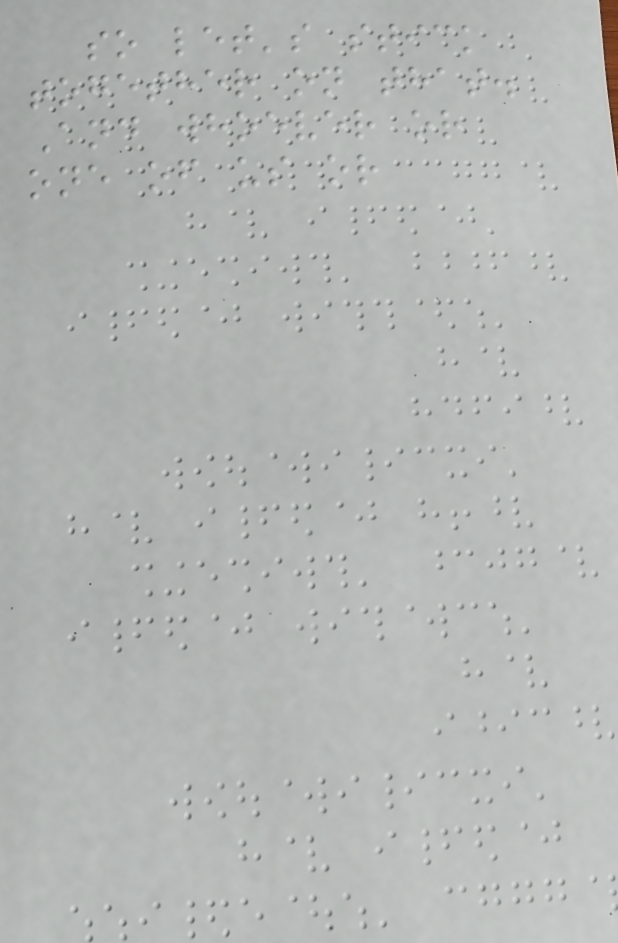so let's stick
together on that.
And whoever or
one of us or
